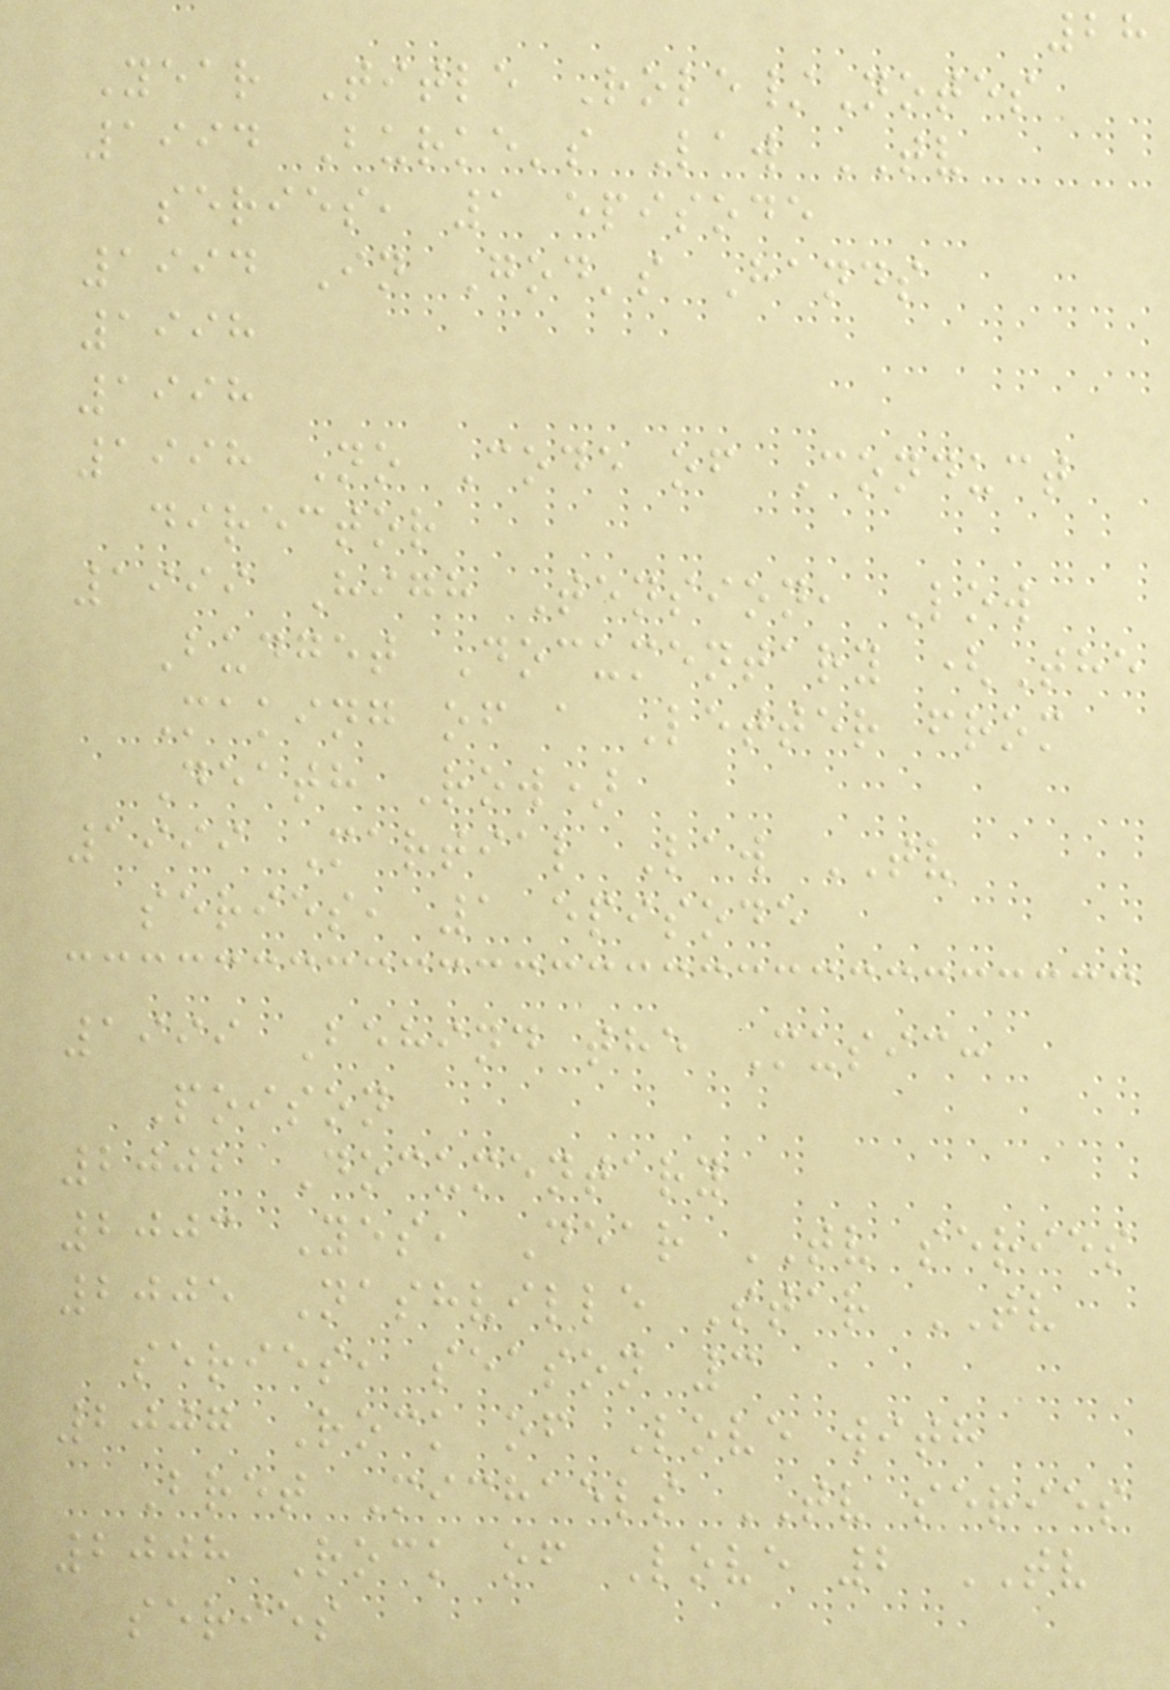28
Year Title Role/Notes
1994 Burke's Law TV
series, 1 episode
1994 In God's Hands
1998
1998
1998 No Code of Conduct
director
1999 High Tension, Low
Budget Documentary (The
Making of a Letter from
Death Row)
1999 Martial Law TV
series, 1 episode
1999 Behind the Music:
Poison
2002 Documentary
2003 Yes, Dear TV series
2005 Nashville Star TV
series, season 3
2007 Rock of Love with
Bret Michaels TV series
2008 Rock of Love 2 TV
series
